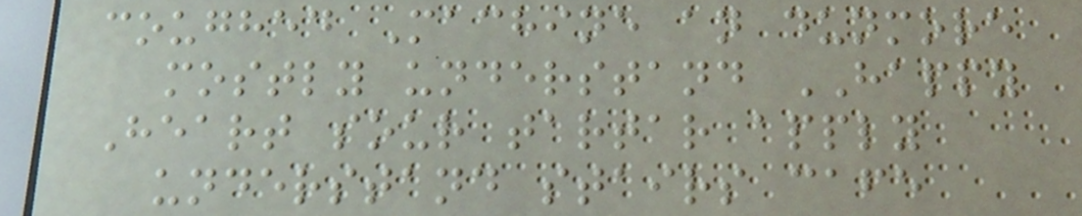coughed Machine an dunmore
mostly understand HAPPY
Heart sour tartar apply
understand stairs cafe
